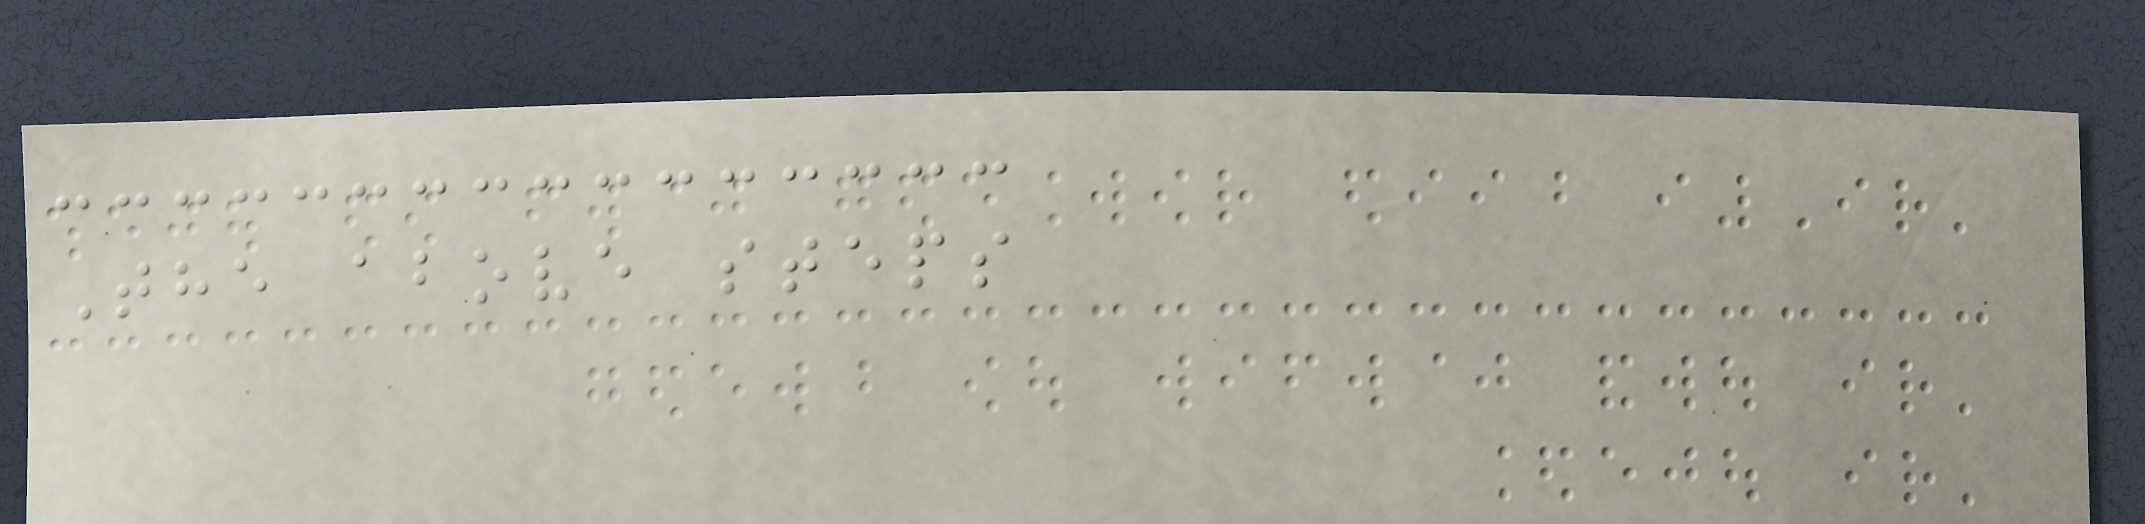The above steps
